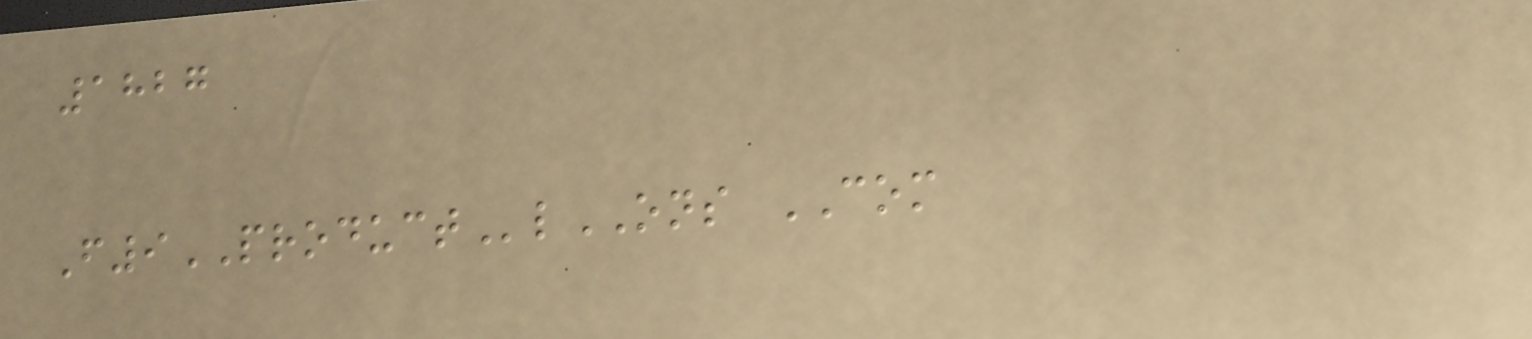1827
F9PRODUCTlONS COM
